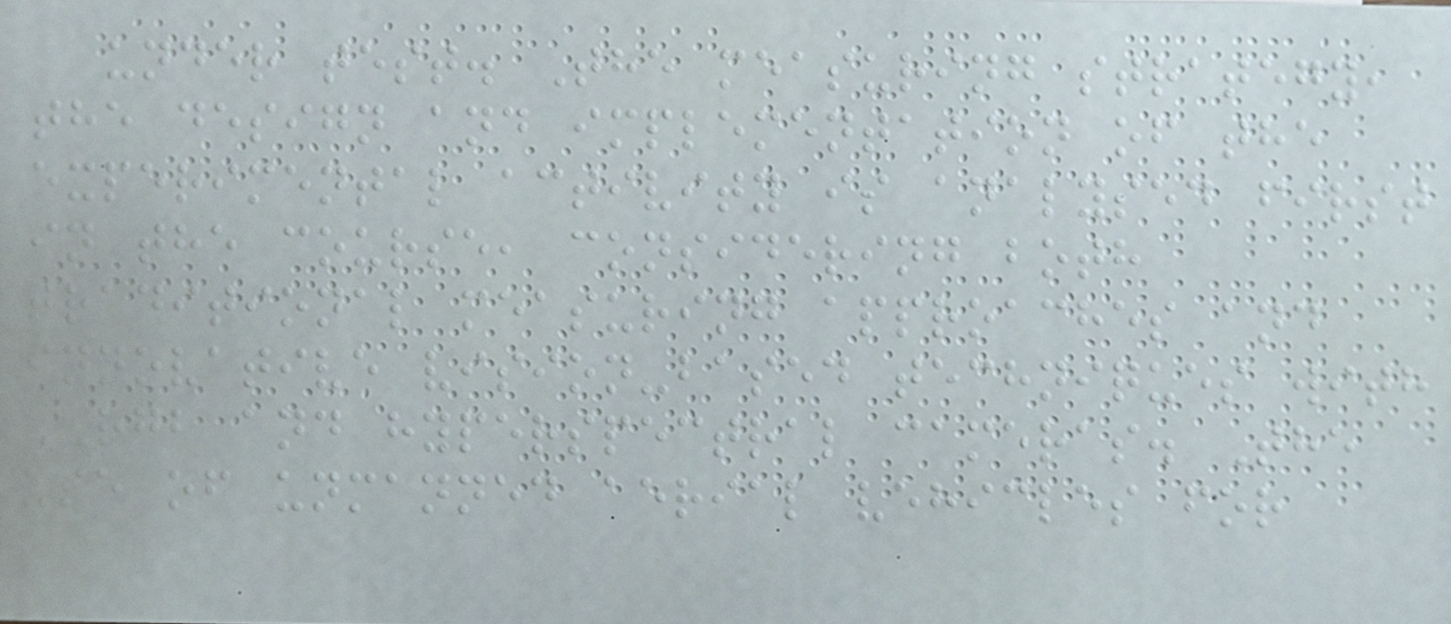under test. The measuring strategy,
the design and implementation of the
experimental activity is analysed first
in the course, considering both
traditional measuring approaches and
innovative vision-based techniques with
RGB and hyperspectral cameras. The
use of unmanned aerial vehicles for
